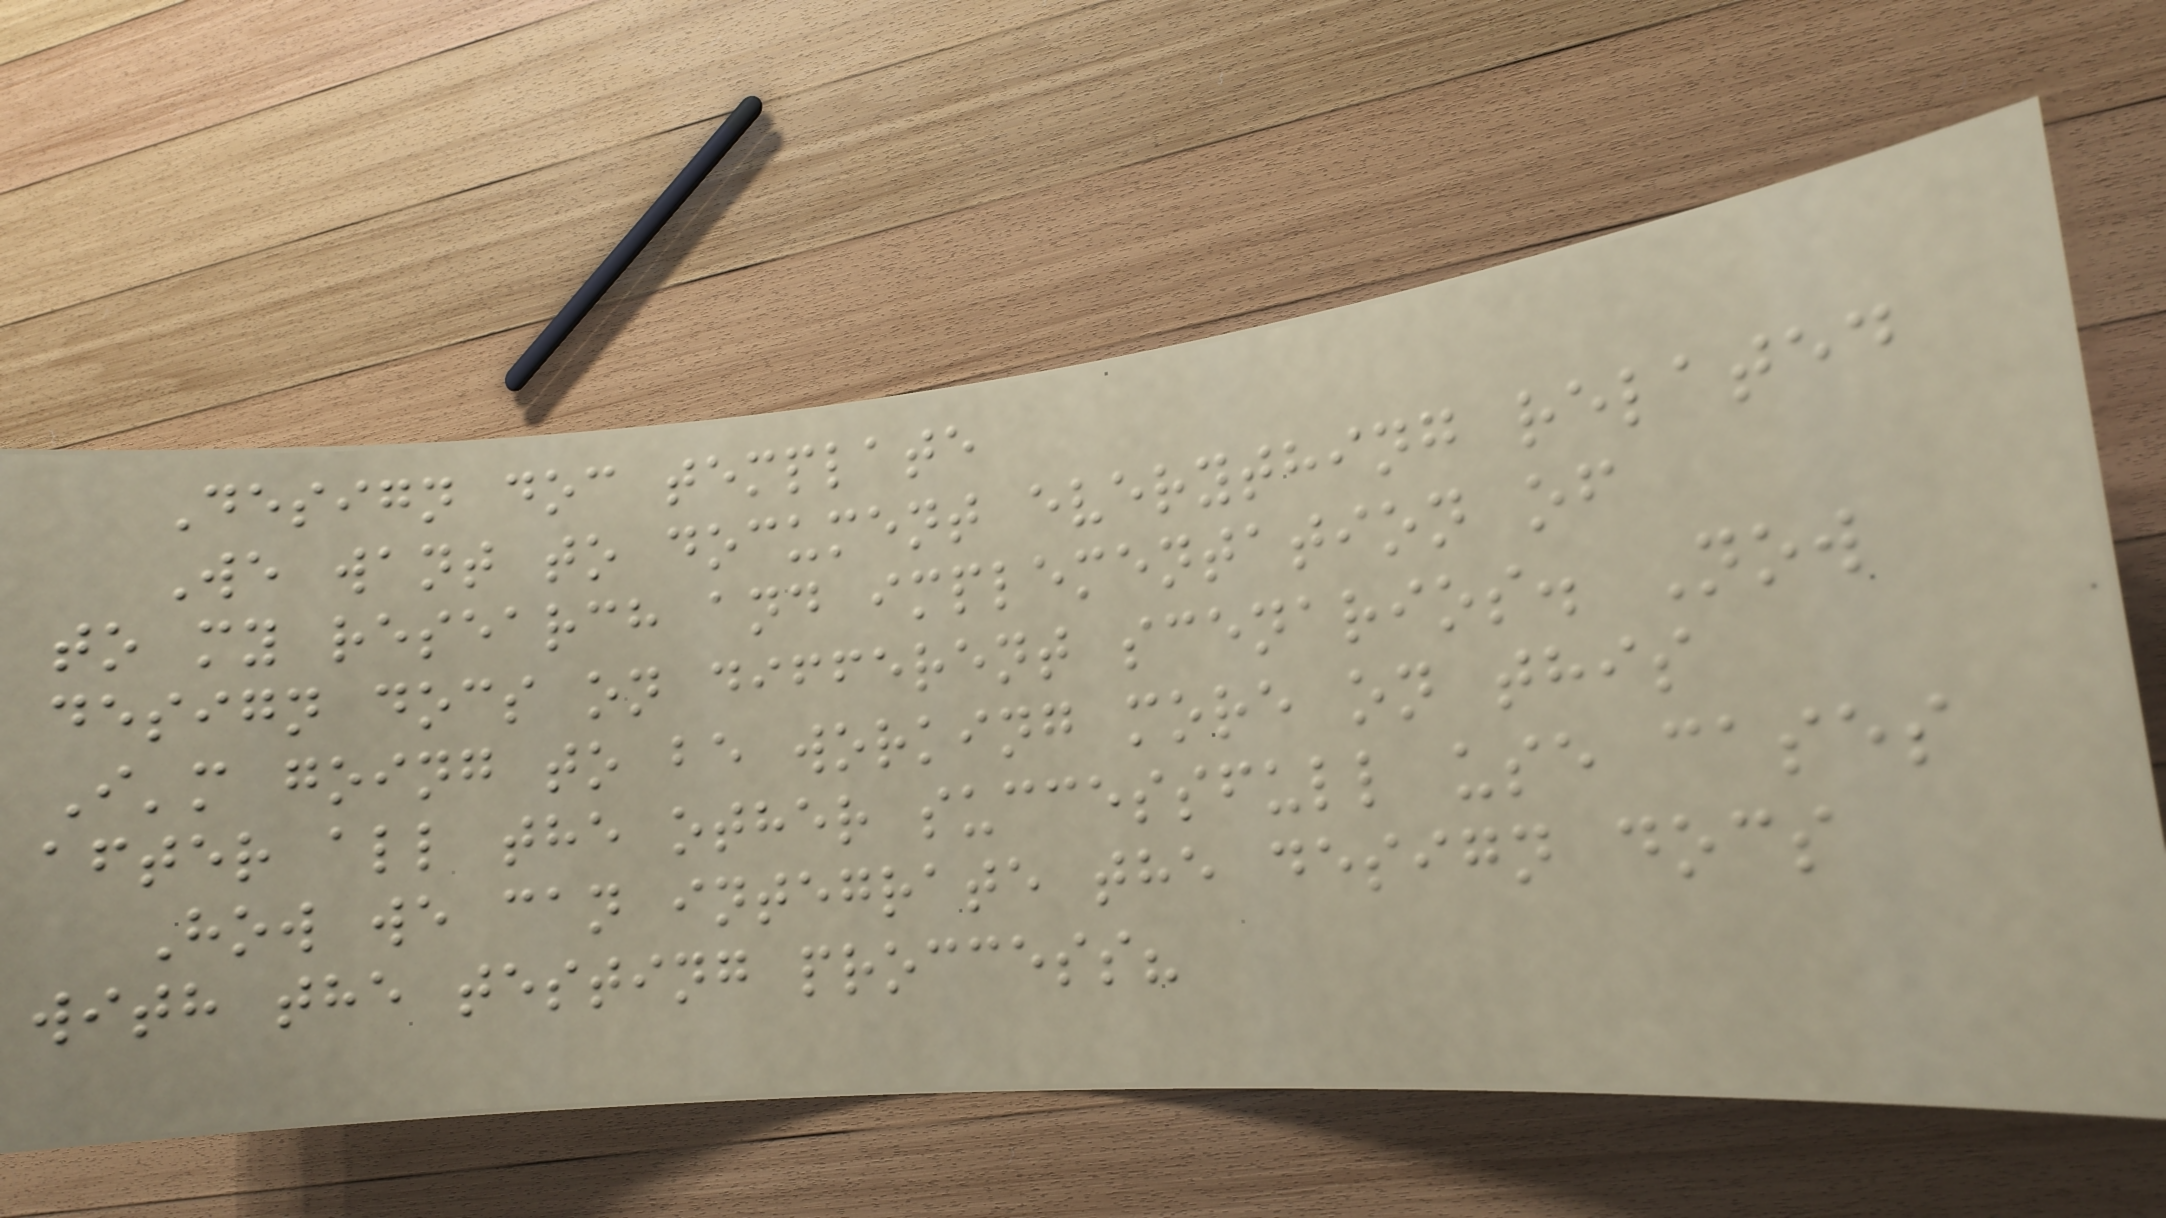Design doc template
We want to document everything related
to my research and implementation of
design docs on different scenarios. Now
I'm going to be working more on this
after all the other successfull use cases
How we can integrate the design docs
with the testing proccess?
